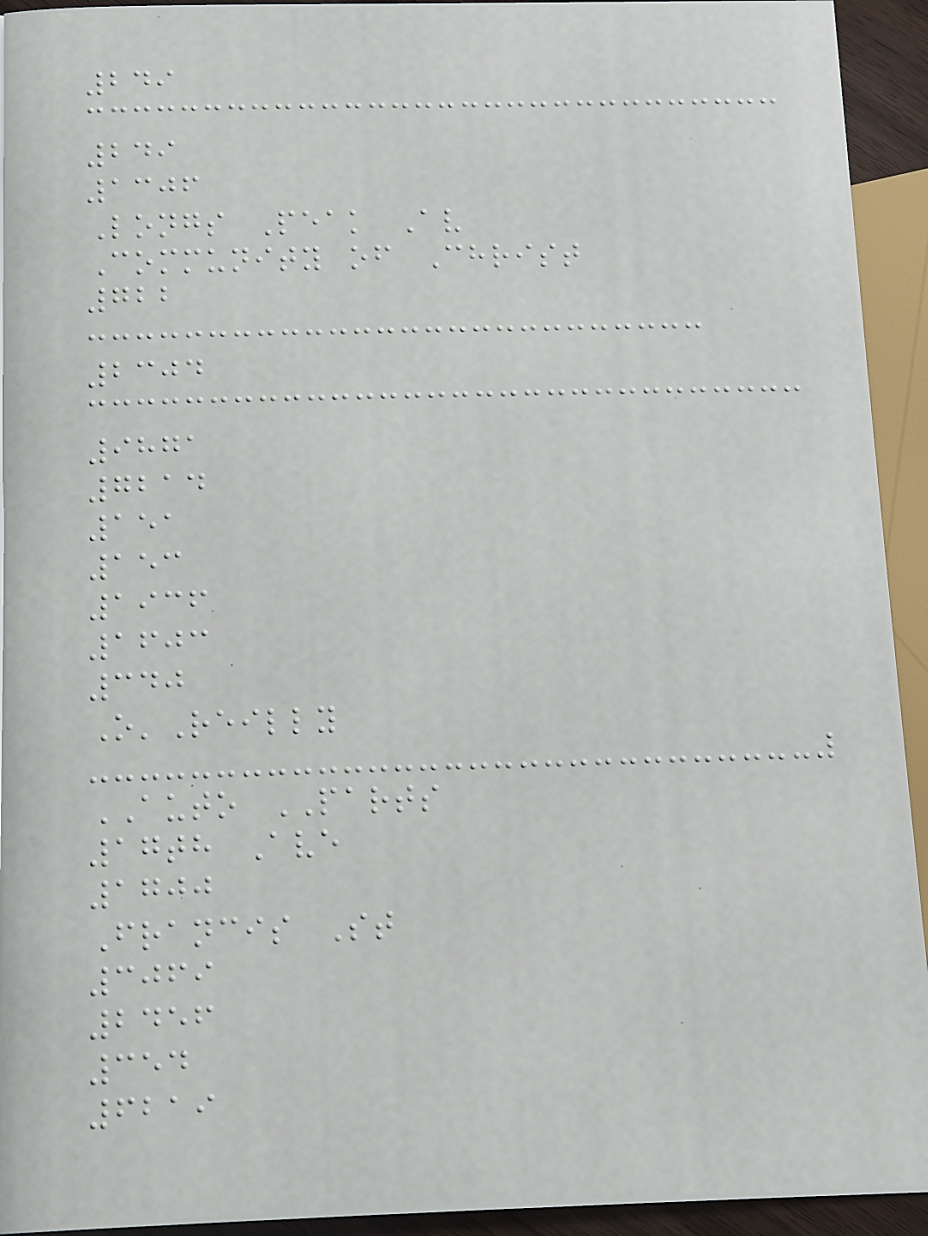249
249
1306
Longs Peak Av
Community of Christ
722
2304
9871
7214
151
153
1936
1603
340
O'Reilly
AUTO PARTS
17th Ave
1700
Francis St
3069
2456
354
6219
